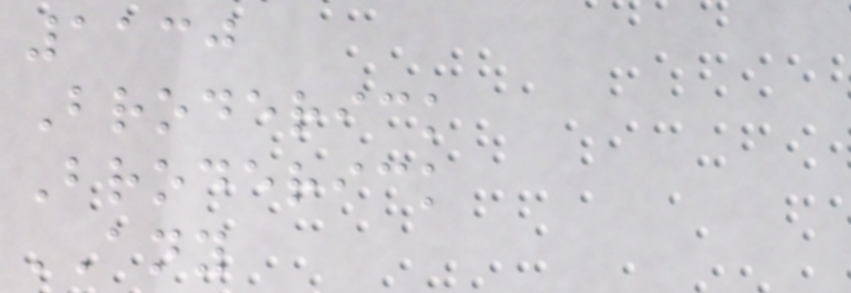1130
Broderick
Broderick
ANY
